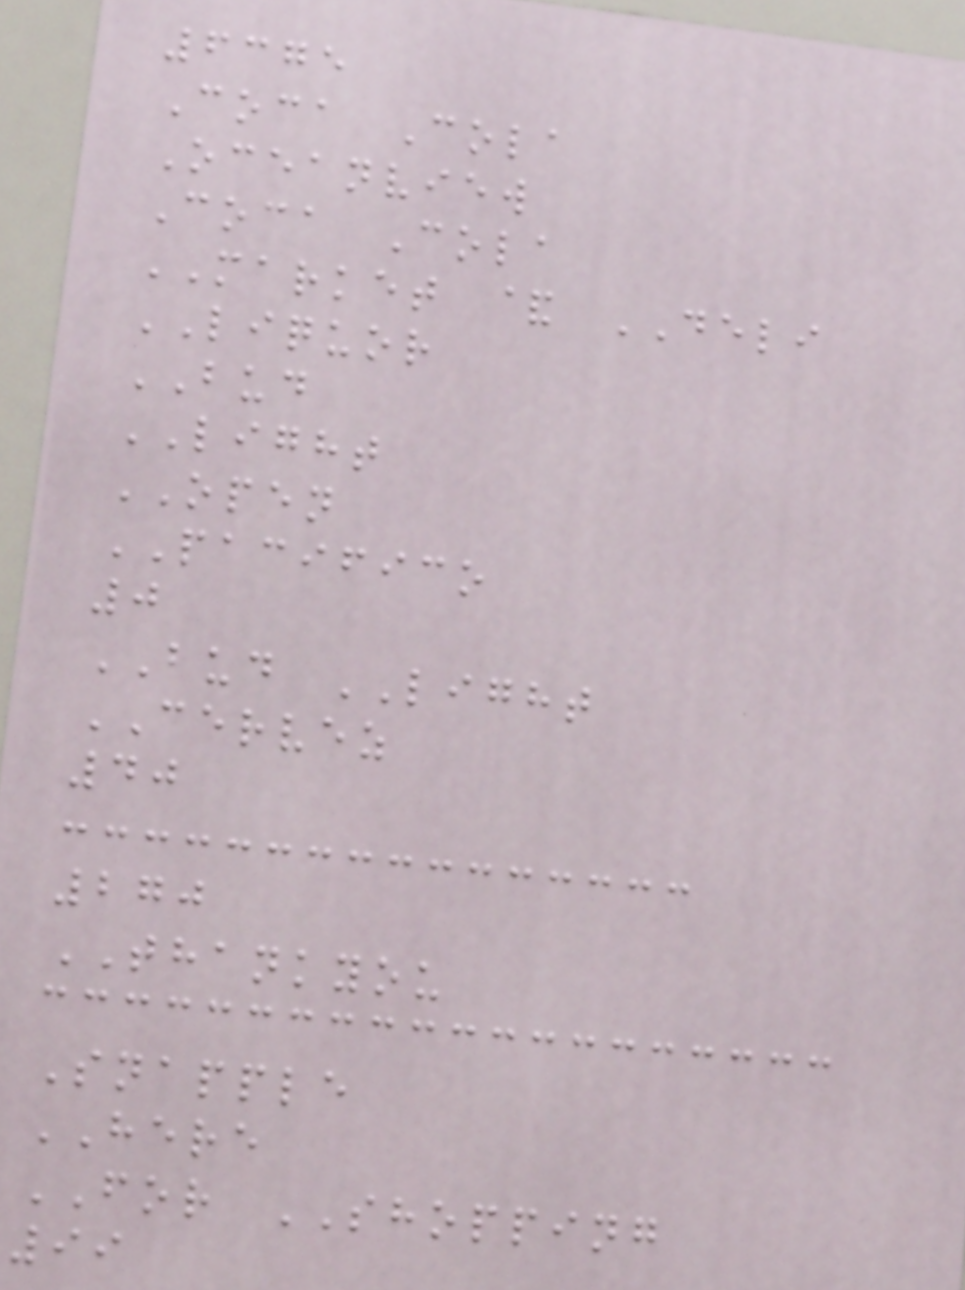6375
Coca Cola
Oceanview
Coca Cola
MARKET & DELI
LIQUOR
BUD
LIGHT
OPEN
PACIFICO
0
BUD LIGHT
CERVEZ
40
270
THANKYOU
Snapple
HERE
FOR SHOPPING
99
